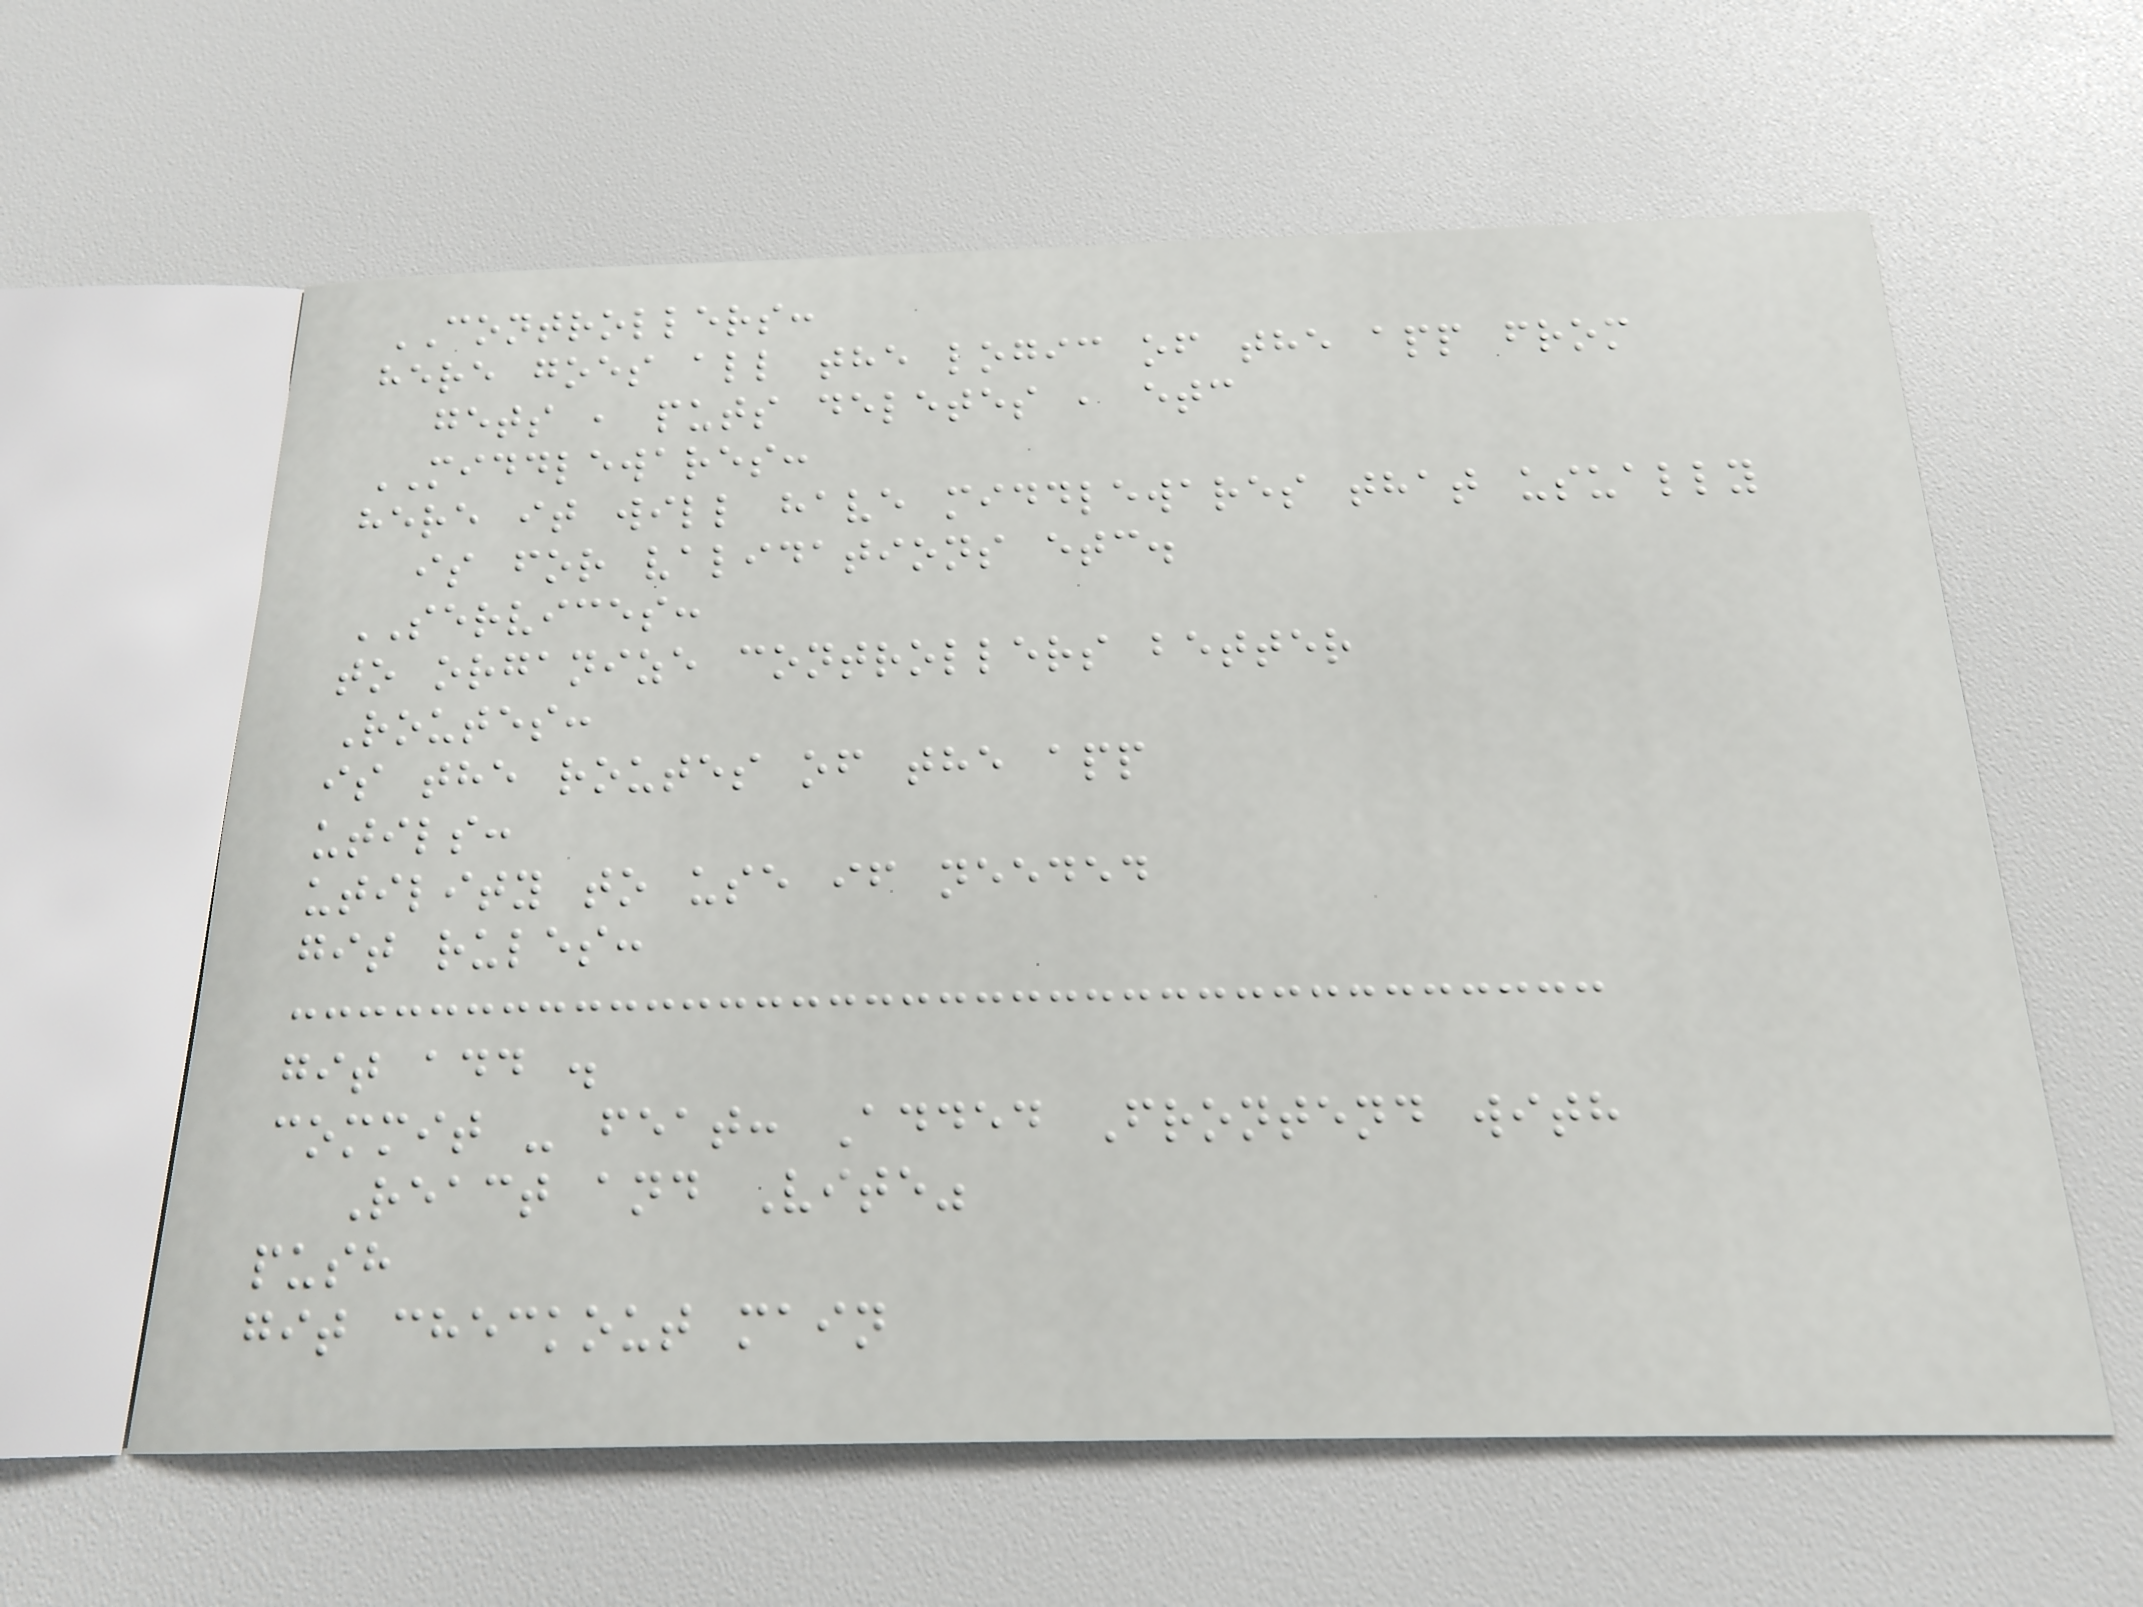CONTROLLERS:
here goes all the logic of the app from
gets , puts deletes , etc
MIDDLEWARES:
here it will have middlewares that usually
is for validations etc.
SERVICES:
to organize controllers better
Routes:
is the routes of the app
utils:
utility to use if needed
git rules:
git add .
commit - feat: Added Frontend with
React and Vite"
push
git checkout main
